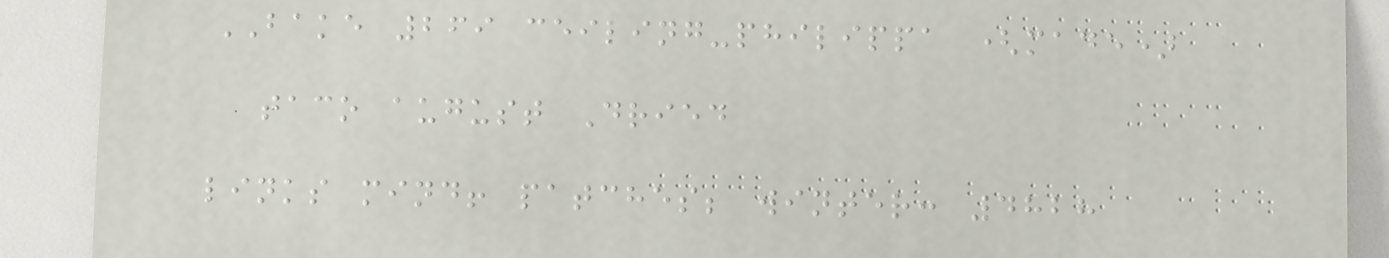BAKE 269 ceiling-philippa (made)
taco august Dried
links mind! patches; winter: 4828
